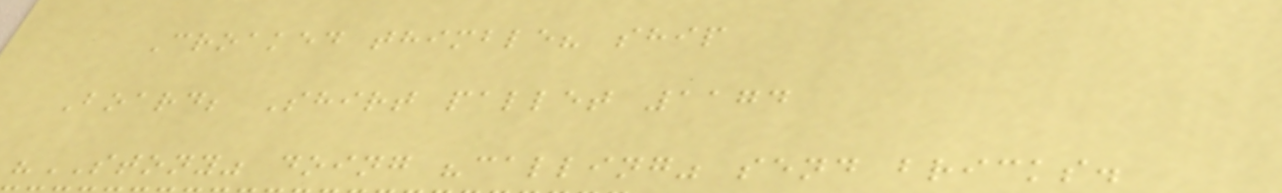Croaked thimble? ship
Board; Shirt pallet 1174
"STONY" doing "calling" send bricks.
